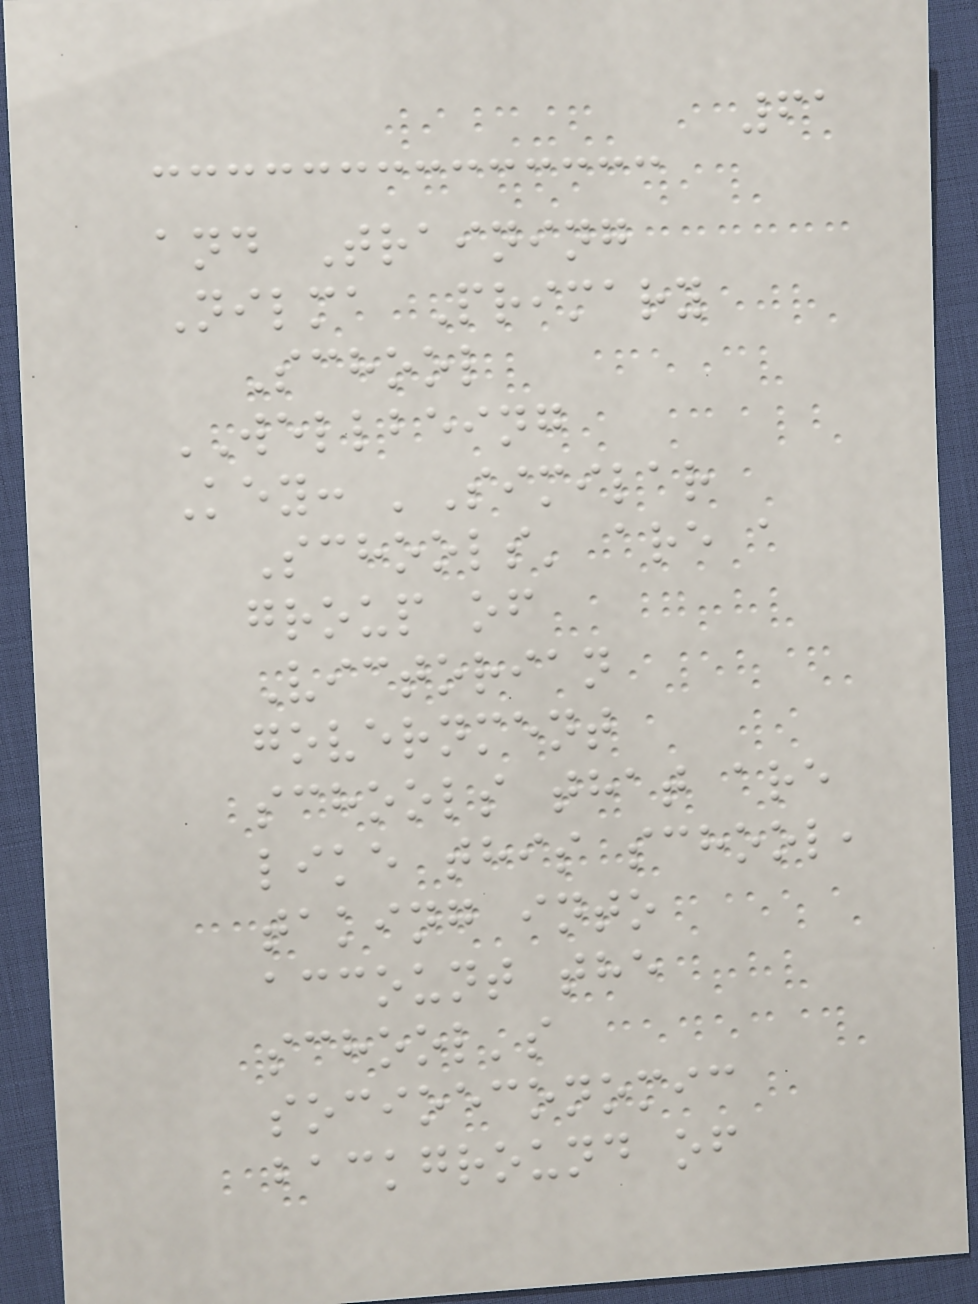61
and Training
Nilma Primary
School
WELLBEING
Key: 'Similar
Schools' are a
group of
Victorian
government
schools that are
like this school,
taking into
account the
school's
socioeconomic
background of
